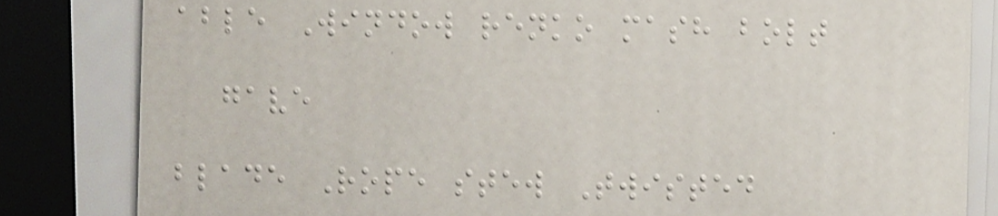able Window renko mash bolt
gave
blade Rope stew Twisted
